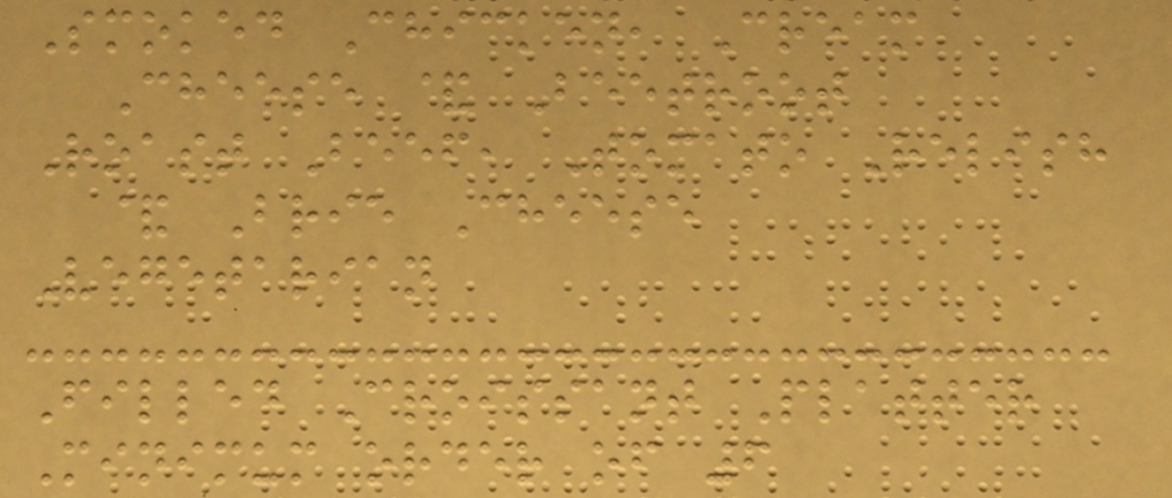Smoked Chicken, Cream
Cheese & Beetroot
Roast Beef, Tomato Relish
& Brie Cheese
Vegetarian
Filled Croissant Platter
Minimum order of 6
